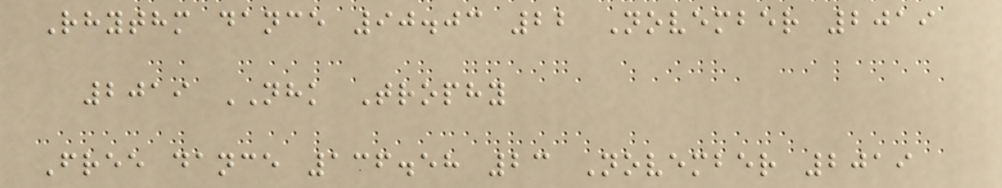Rhythm dance 90.03 22 November 2019
2019 NHK Trophy
Free dance 136.58 23 November 2019
